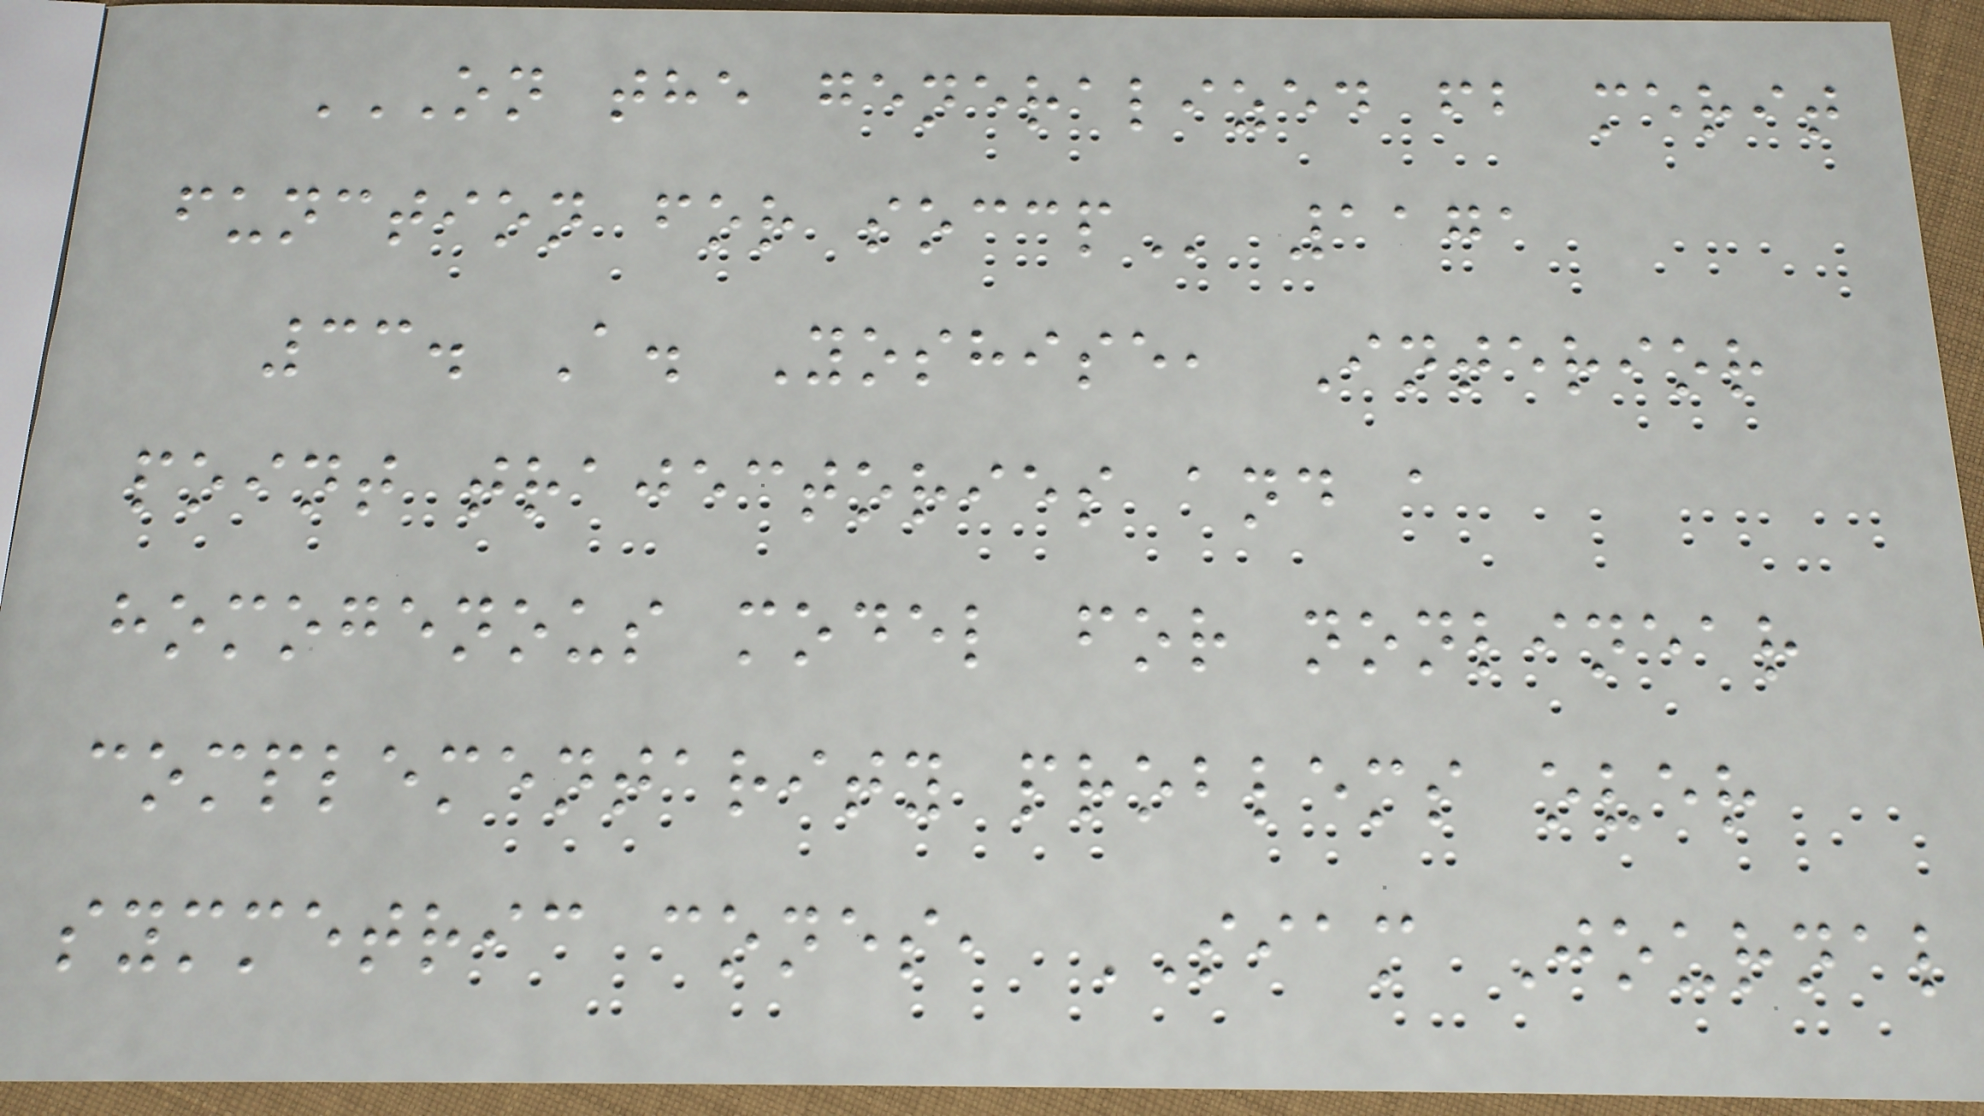ON THE GENERALIZED FB MERIT
FUNCTION FOR SOCCP 1171
33. A. Yoshise, Interior
point trajectories and a
homogenous model for nonlinear
complementarity problems over
symmetric cones, SIAM Journal
